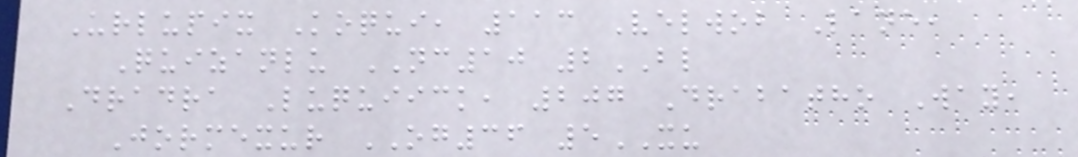Urlupix Koqui, 113 Velwob Lane,
Quizanlu NC10 2BL
Dradra Luquiick, 207 Drabatho Way,
Jormexur OG36 5XU
